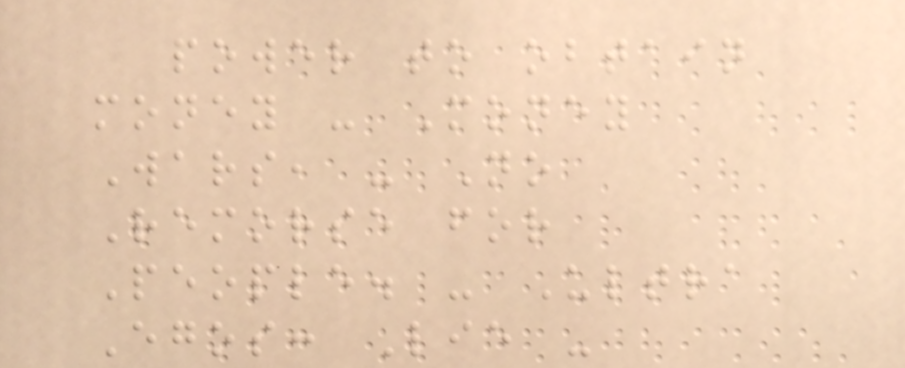power to obtain
money - Money
Wars, - No
Remorse for
People. - Ultra
Egos: Lie -
